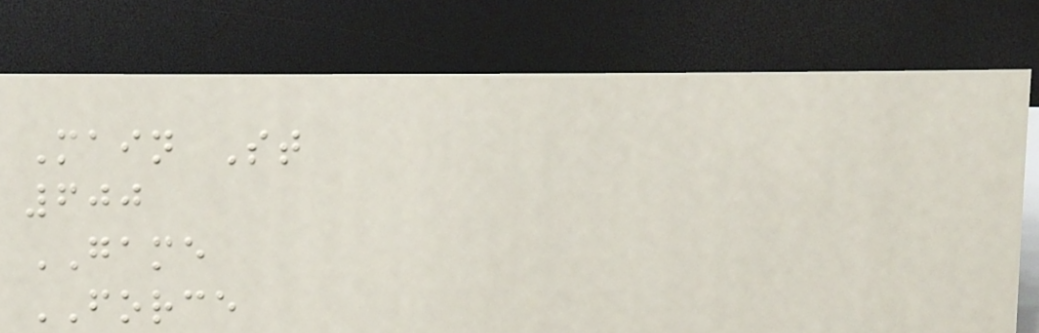Main St
600
GAME
FORCE
